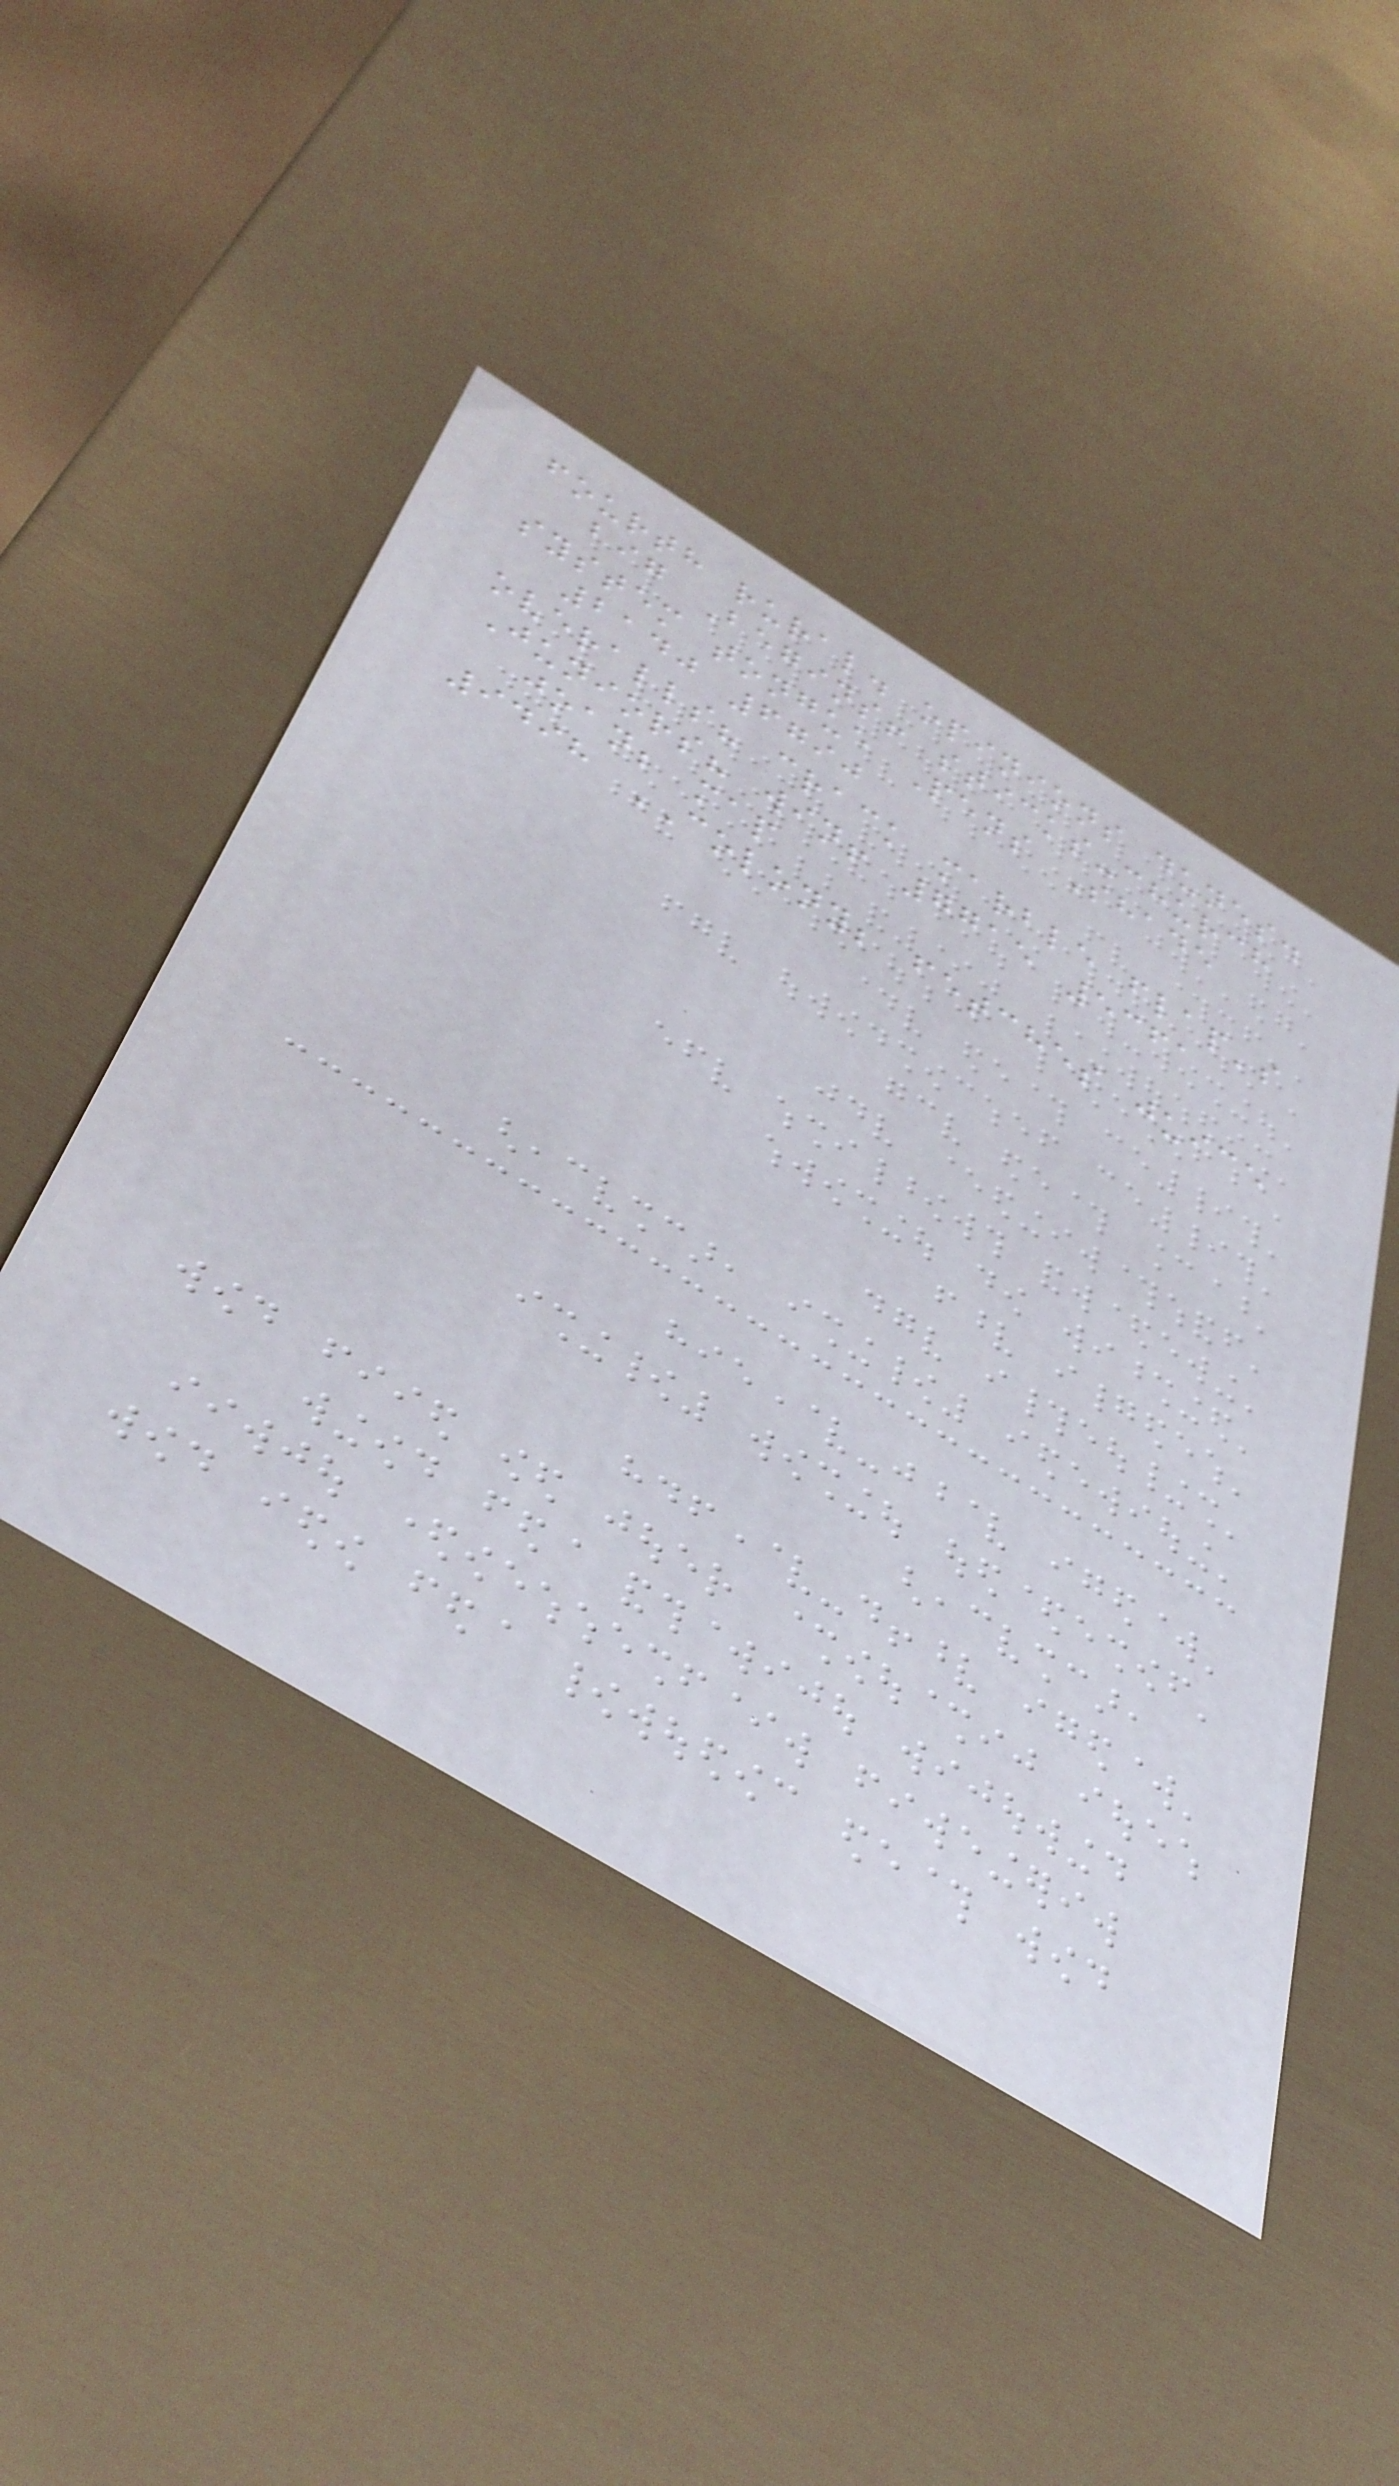fourth rural. opinions dunes.
big Begins! sticks-church
system tongue Pens Shade
2140 6790
overalls? crack marble flap's
Juniors? win! 7715 5361
joan; map
9498 COLONY; fetches juice
